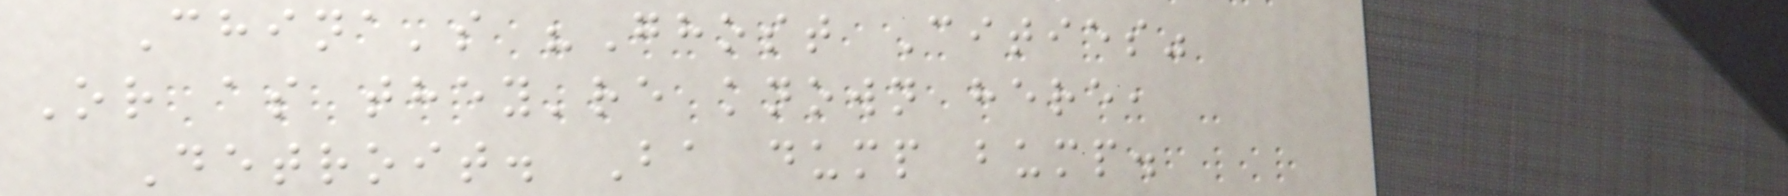China's "Ghost Cities"
Or as they're known here,
Detroit. Ba dump bump.
